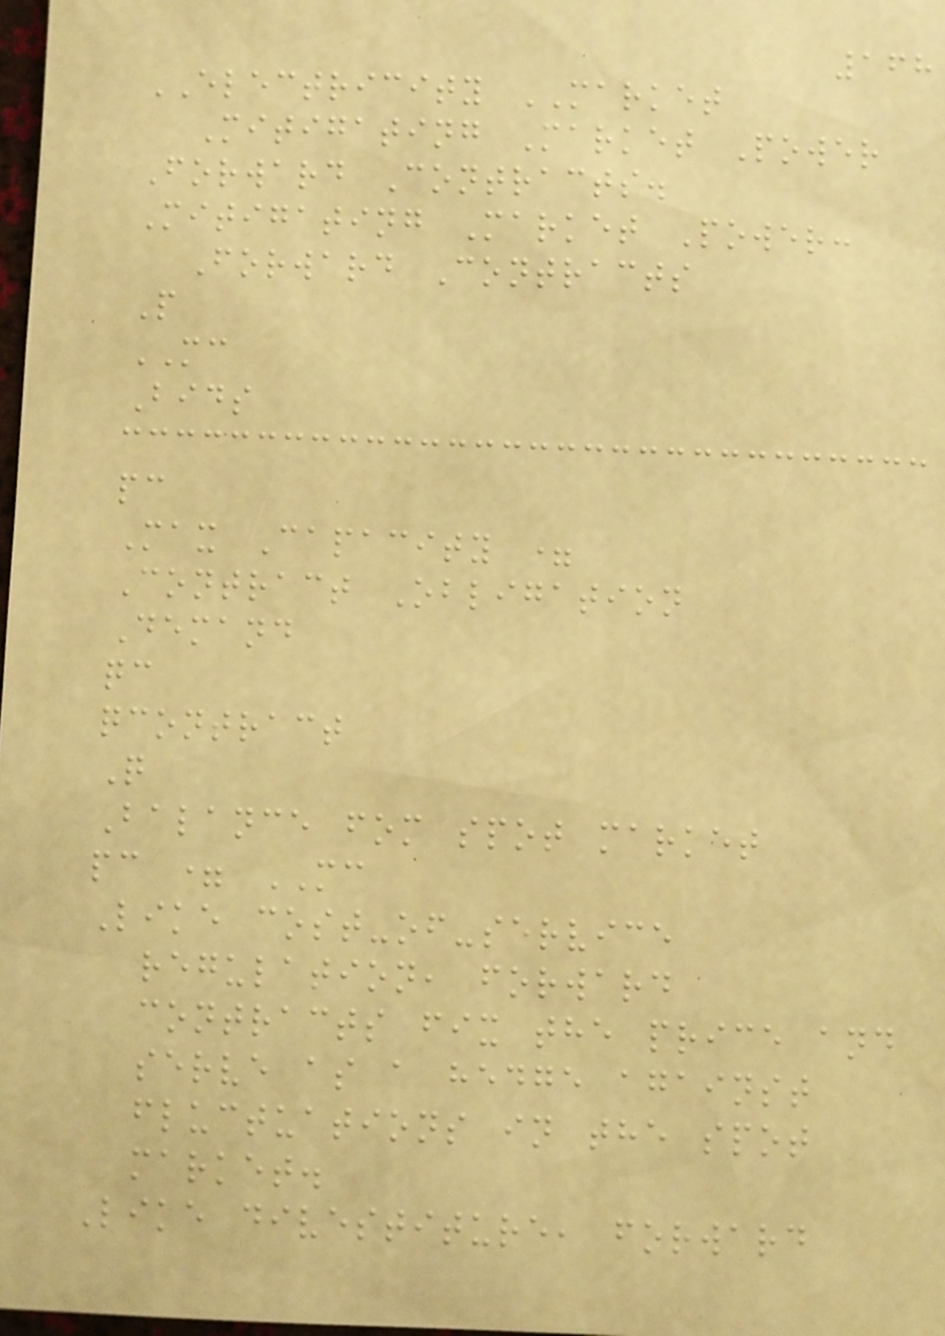168
ELECTRICITY MARKET
Mitigating Market Power
Forward Contracts.
Mitigating Market Power:
Forward Contracts
P
MC
Bids
pc
Max Capacity =
Contract Obligation
Demand
qc
qcontract
Q
Balance fom spot market
pc = MC
Like cost-of-service
regulation, forward
contracts fix the price and
serve as a hedge against
fluctuations in the spot
market.
Like divestiture, forward
